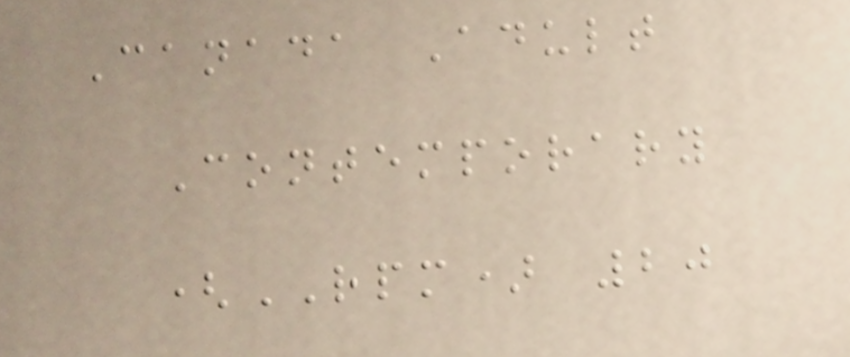Canada Adult
Contemporary
(RPM) 20
